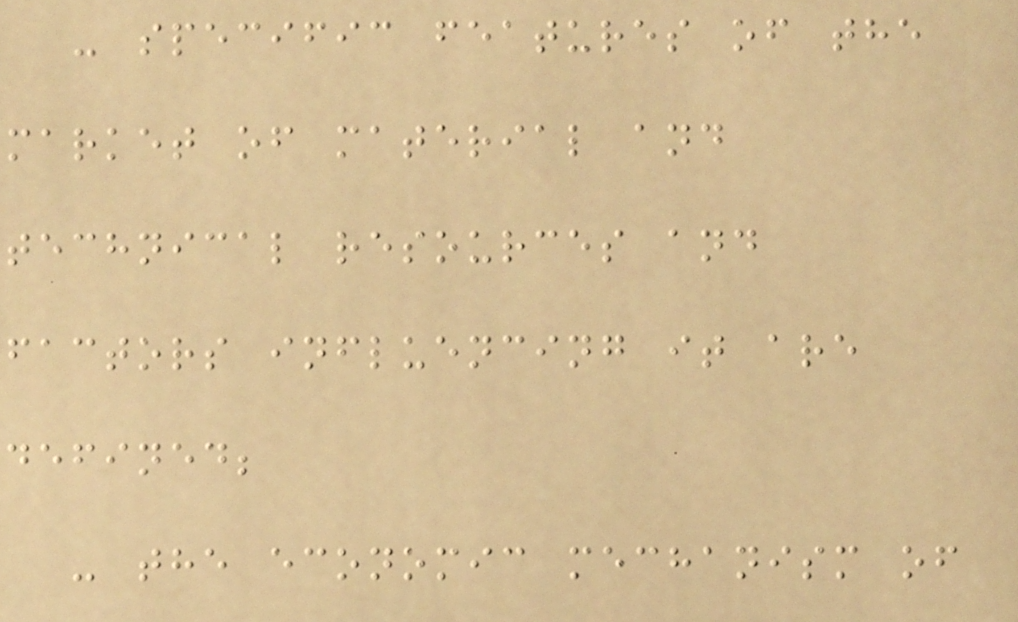- specific features of the
market of material and
technical resources and
factors influencing it are
defined;
- the economic mechanism of
